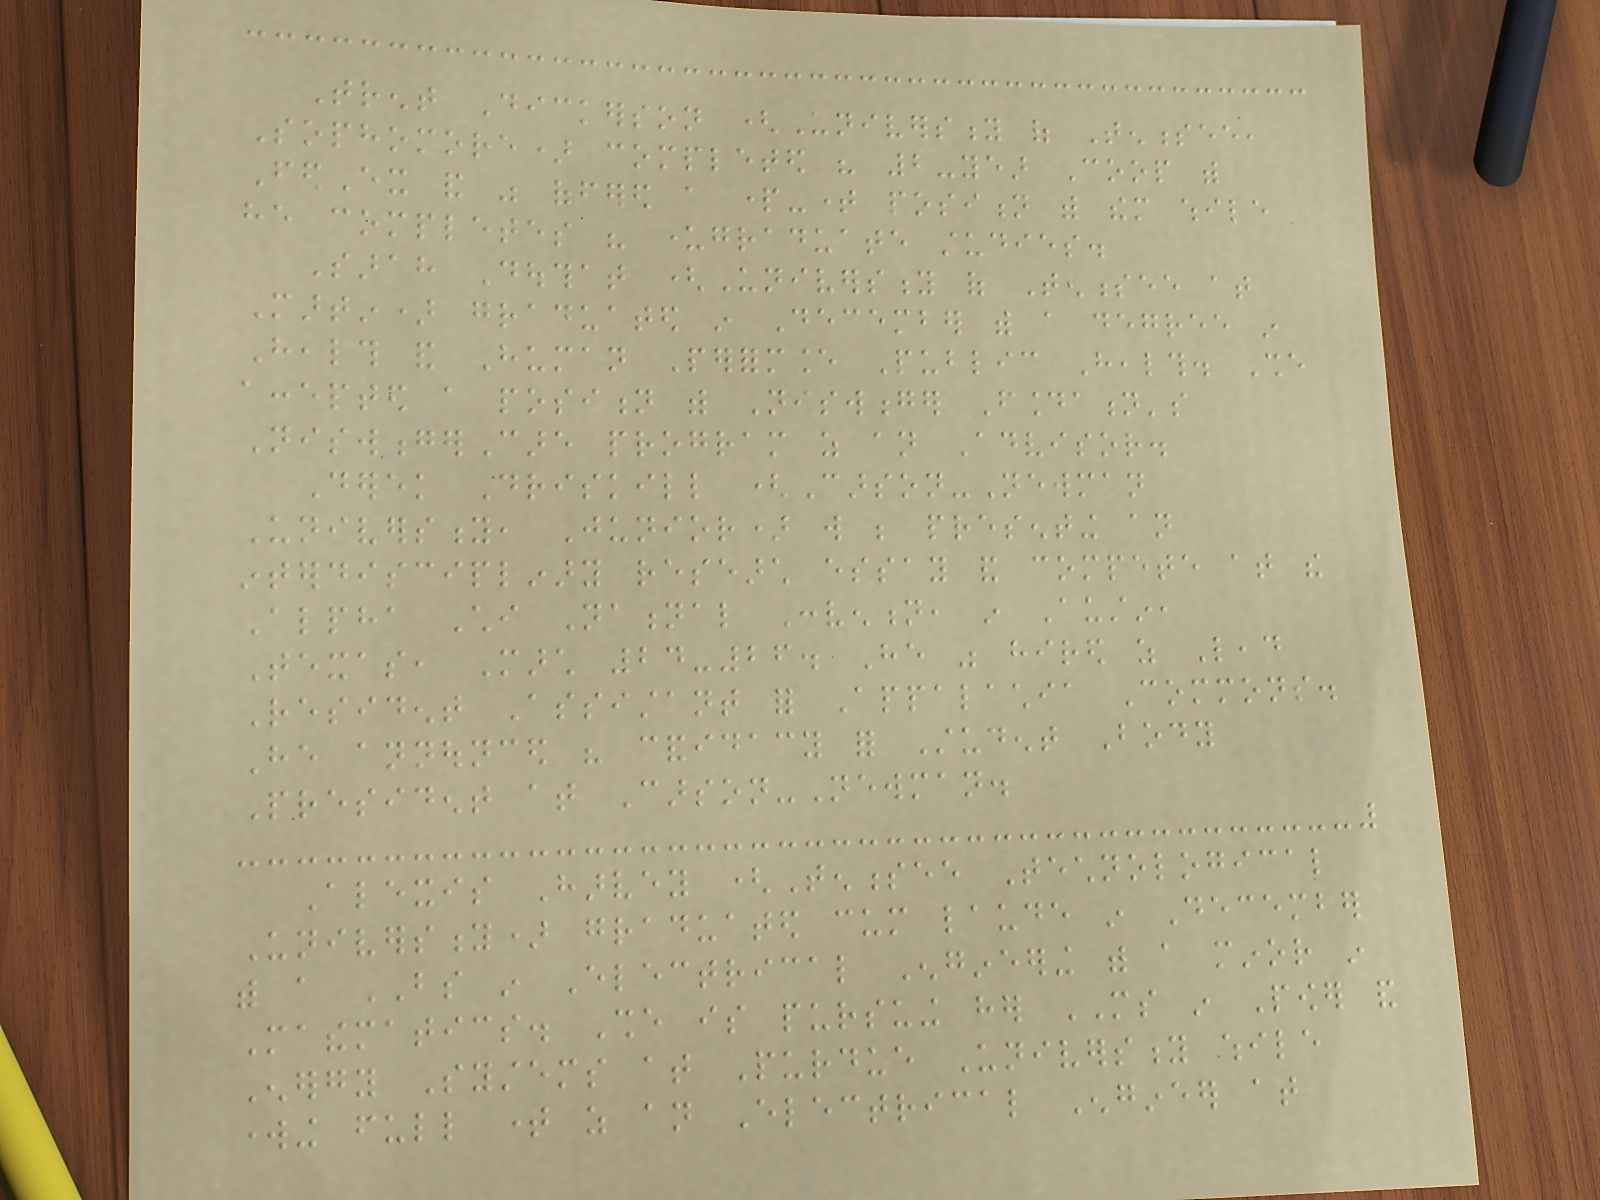Trent Dickerson (University of Tennessee,
Sophomore) completed his 2-year Coop with
FedEx and was offered a part-time position with them while
he completes his undergraduate studies.
Sarah Douthat (University of Tennessee at
Martin) graduated in December with a degree in
Health and Human Performance Public Health. She
accepted a position with Niswonger Foundation's
NiswongerCare program as an Advisor.
Derek Driskill (Carson-Newman
University, Junior) will be presenting an
interdisciplinary research essay and compete at the
Alpha Chi National Convention, in Austin,
Texas, March 24-26. He was hired as Lead
Resident Assistant for Appalachia Commons.
He announced his candidacy for Student Body
President at Carson-Newman.
Alexis Harvey (Tennessee Technological
University) graduated cum laude in December
with a BS in Electrical Engineering with a minor in
Mathematics. She is pursuing her MS in Power and
Energy Systems at Purdue University while
working full time as an Electrical Engineer at
